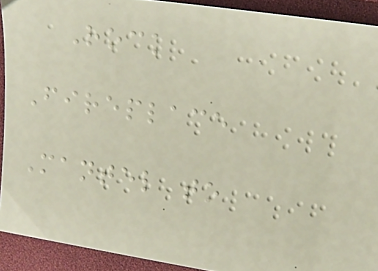Rock
Fireplace
Mantel to
